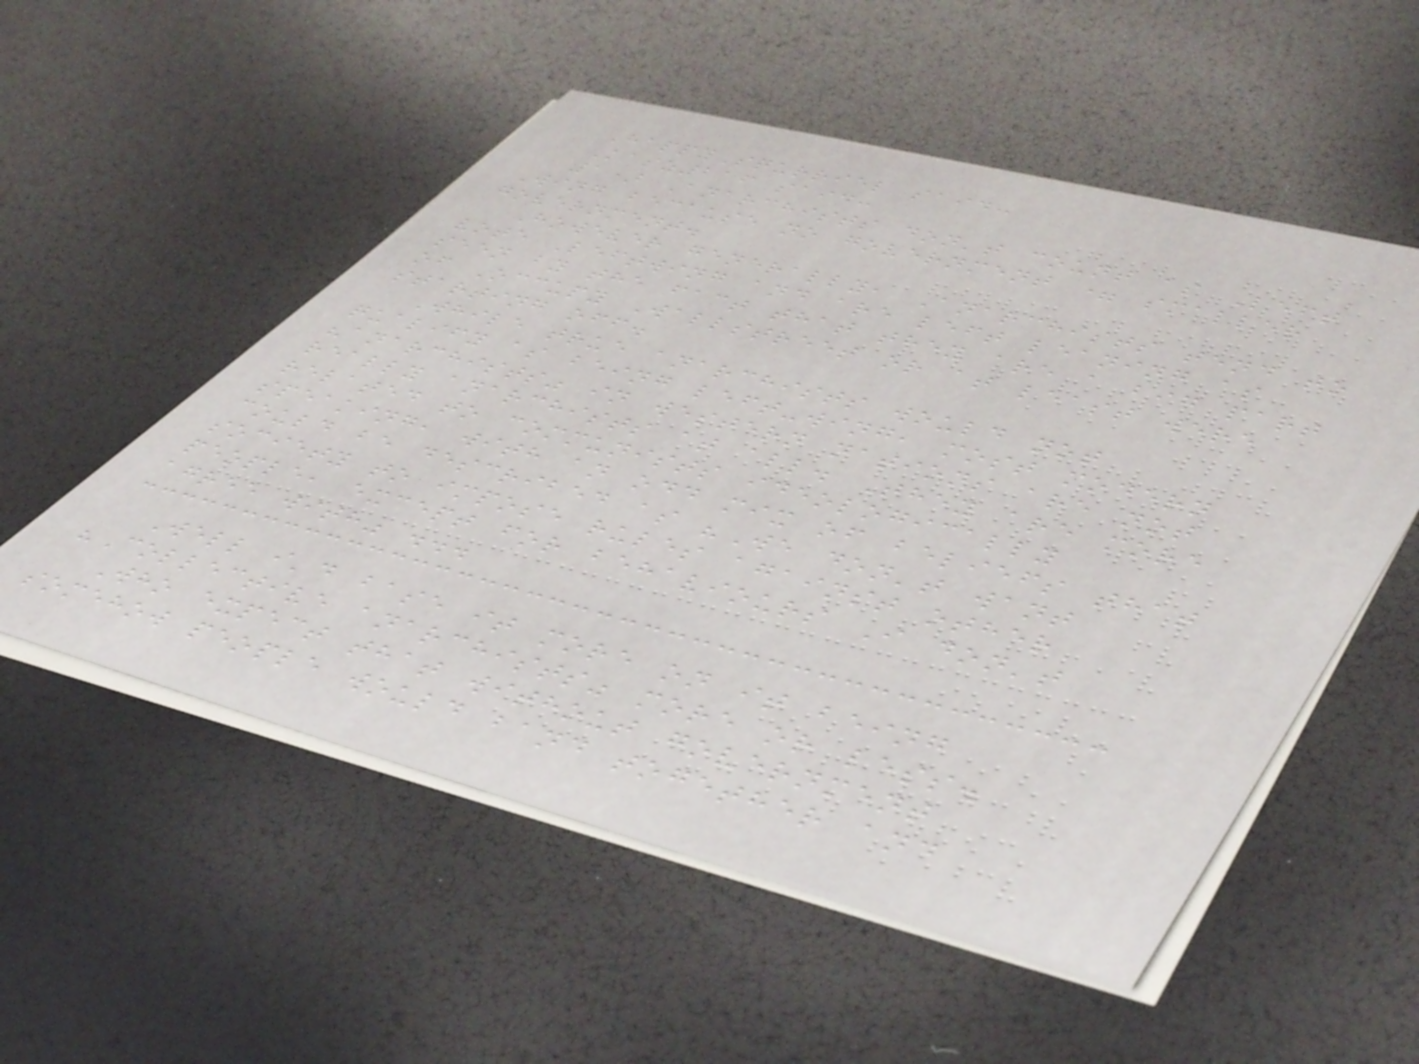HappySqurriel said:
Kasz216 said:
1) Anarchists don't count as Left
Wing because no government = smaller
government.
However generally, Anarchists tend to
vote Leftwing and are left leaning as
seen by the fact that they are a big part
of Occupy Wallstreet or at least were
starting off.
While true anarchists would not
qualify as being left-wing, most modern
"anarchists" in western nations are not
really anarchists at all. They are more
related to communists ideologically
speaking, with an odd mix of beliefs that
could be described as "We don't want
society to impose rules against other
people, except for behaviours I don't
agree with" ...
Well i'd base it more on it being
"Collective anarchists" more or less.
Who expect that without government
somehow people would band together and
